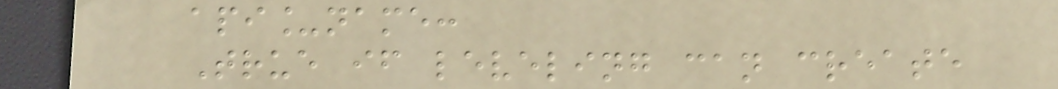api_name:
True if leveling can create
